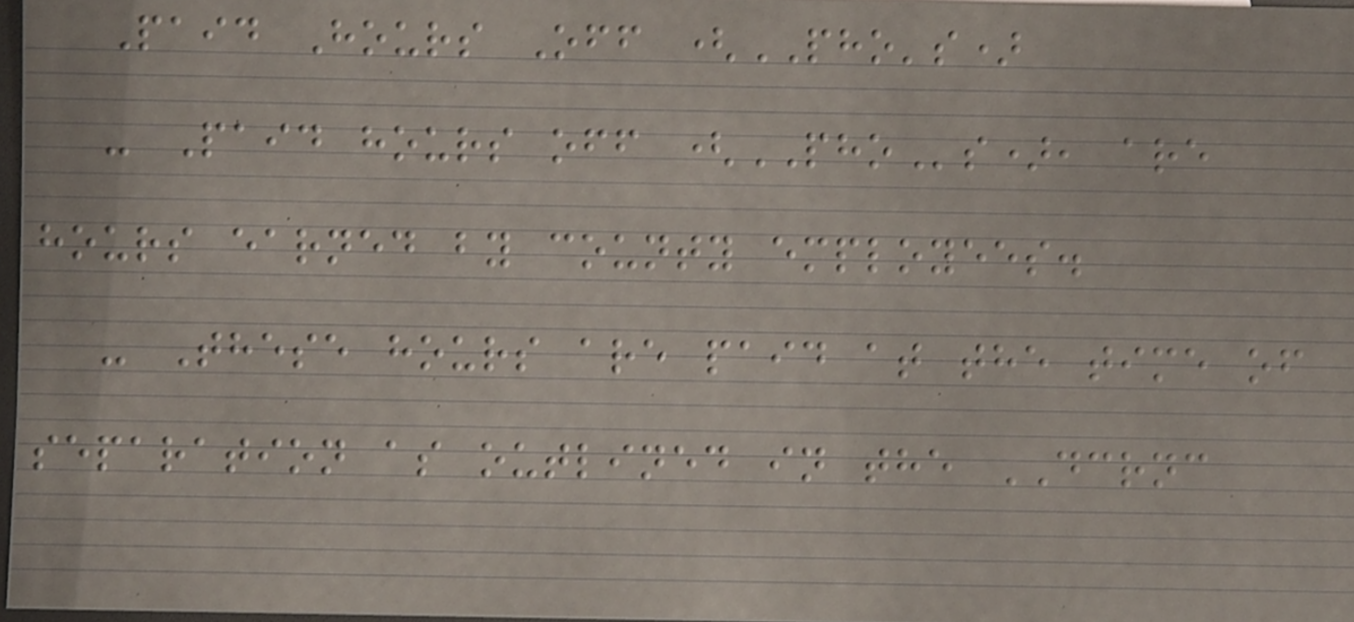Paid Hours Off (PHO's)
- Paid hours off (PHOs), are
hours earned by county employees.
- These hours are paid at the time of
separation as outlined in the DCRNC
